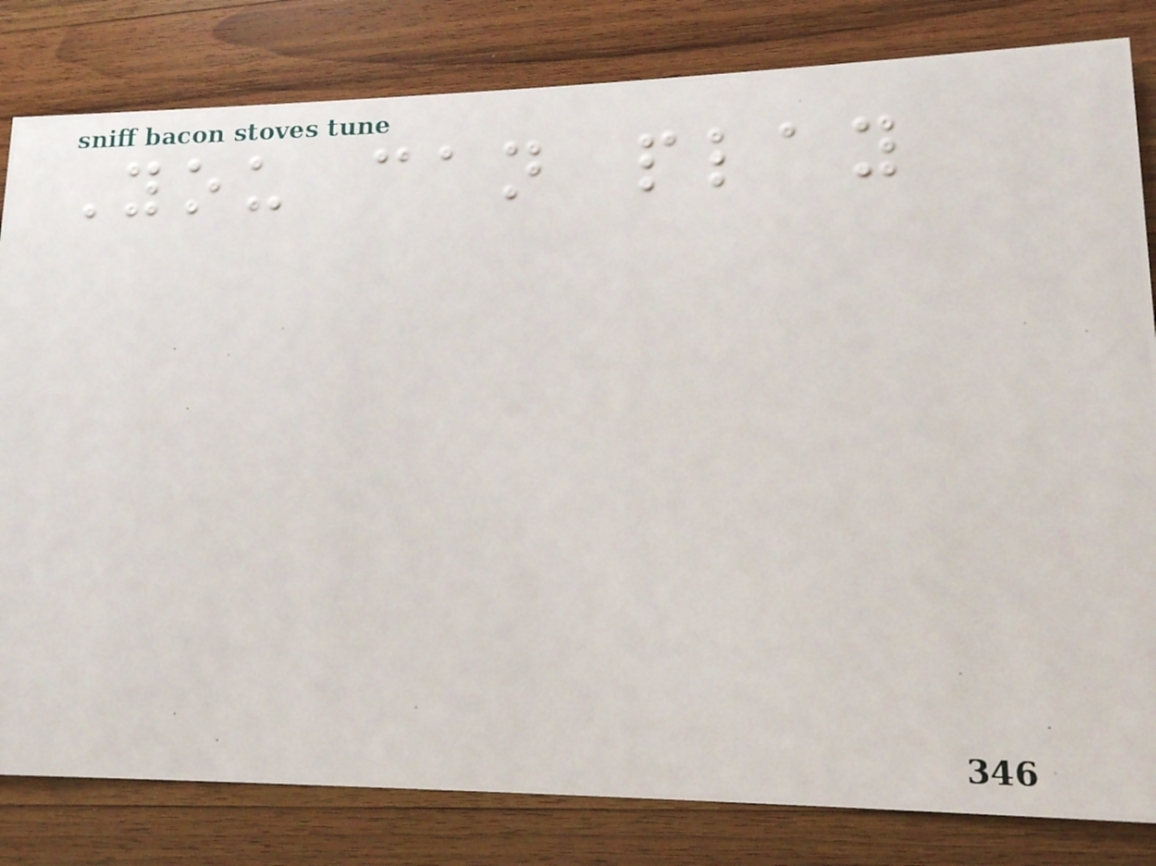You can play
